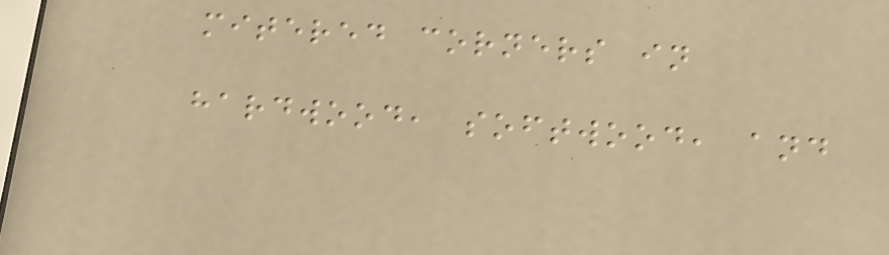mitered corners in
hardwood, softwood, and
